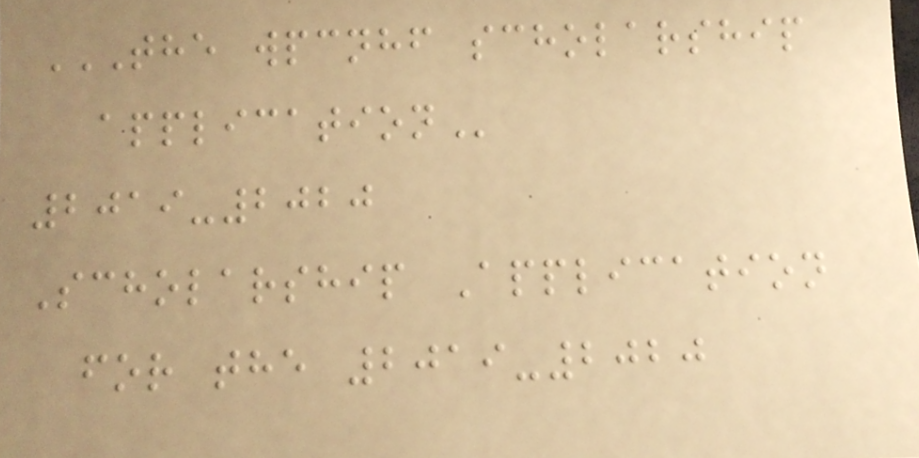THE WPCNHF SCHOLARSHIP
APPLICATION
2019-2020
Scholarship Application
for the 2019-2020
